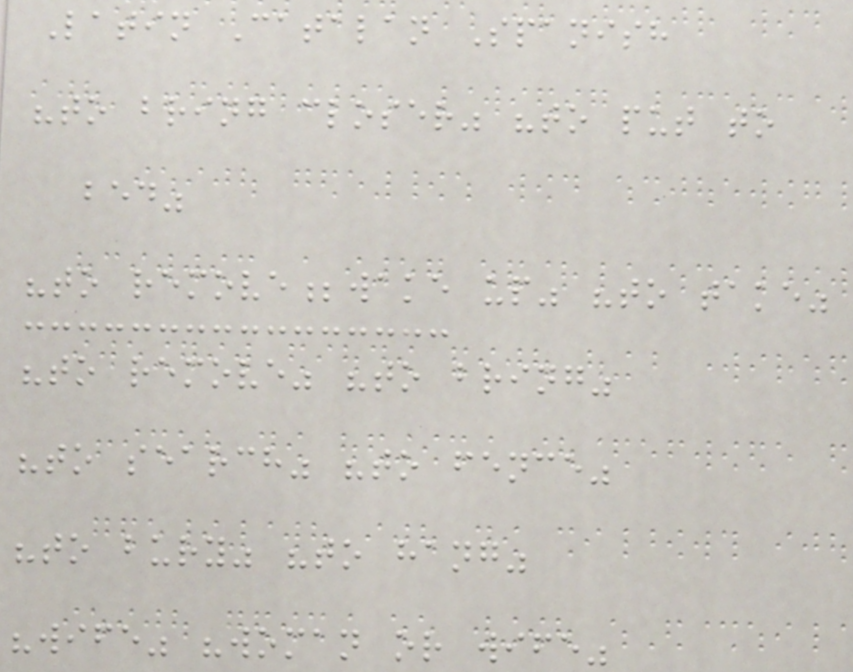Latin Catalan Spanish
"to bring closer" "to put to
bed"
"to remove;wake up" "to take"
"to remove" "to bring"
"to search" "to fence"
"to bury" "to hang"
"wife" "woman or wife"
